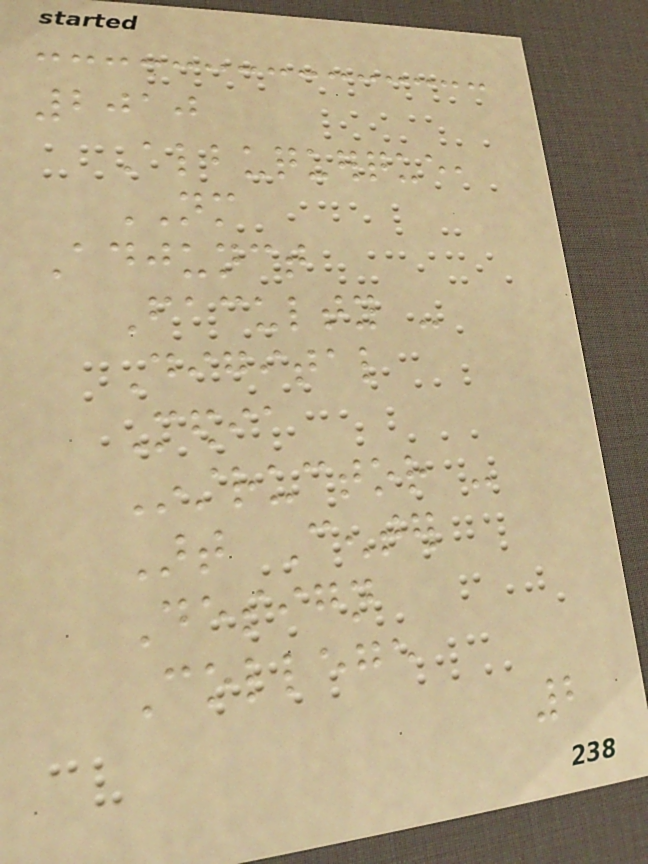2010
Albuquerque,
NM
Adjunct
Faculty -
Digital
Media
Instructor -
Art Center
Design
College
2
